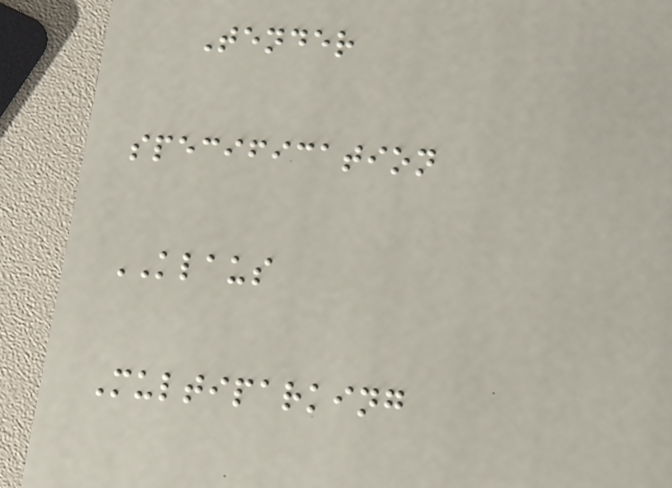Tender
specification
KLAUS
Multiparking
